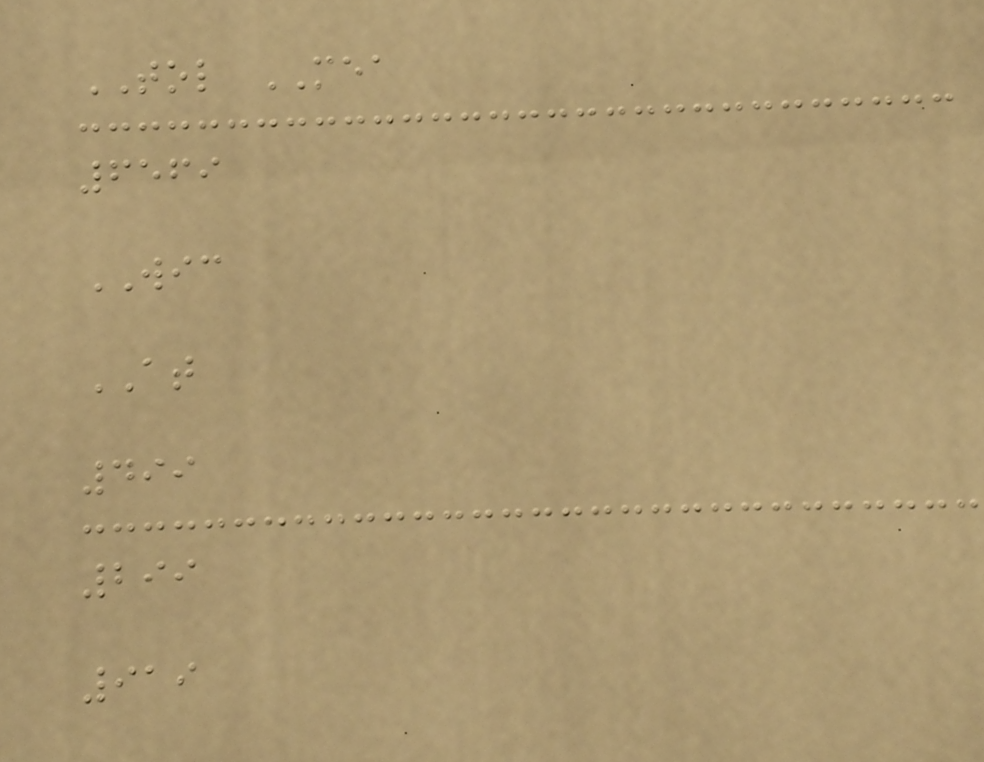TOL MEA
6569
WIC
AT
499
299
919
